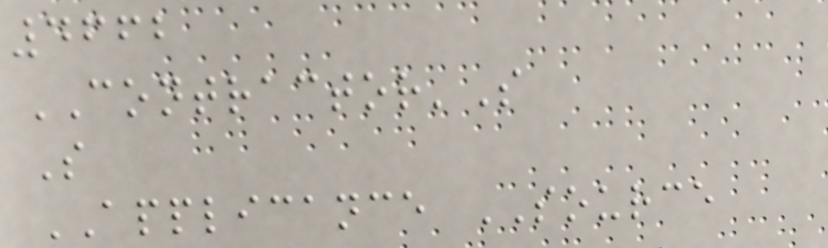4662
CONTRACTOR'S
S
APPLICANCE SOURCE
